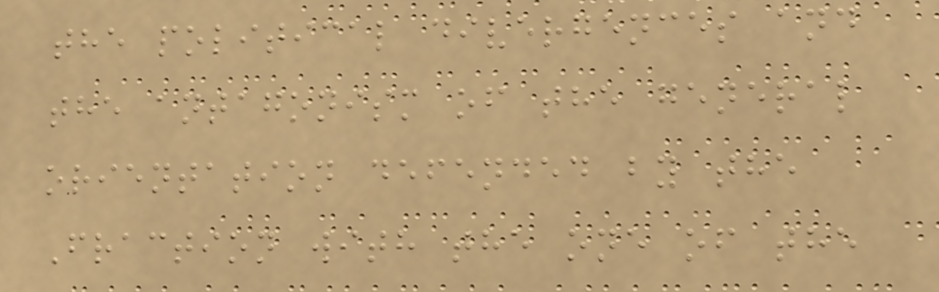the political divergences and
the antagonism of the general
orientation defended by the
Fraction with the one of the
